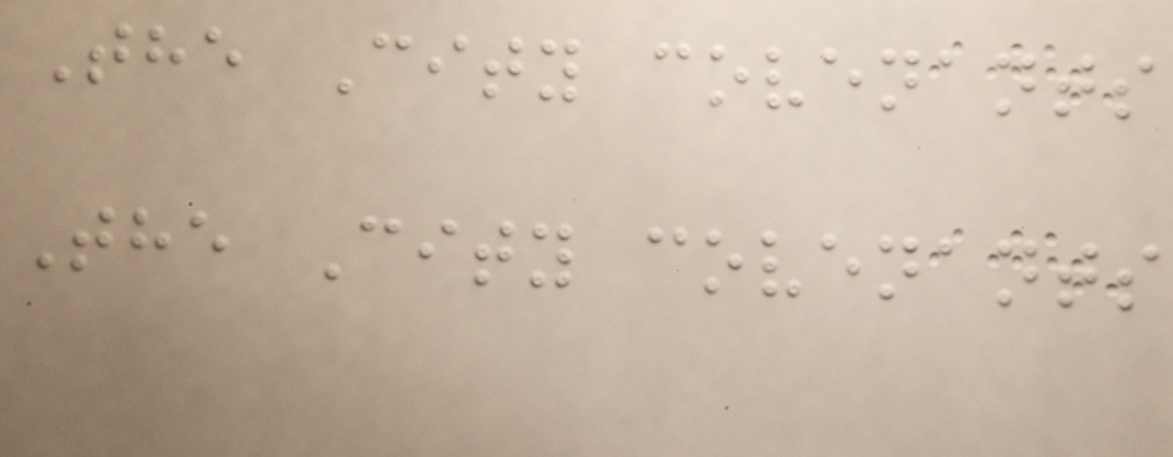The City covenants
The City covenants
